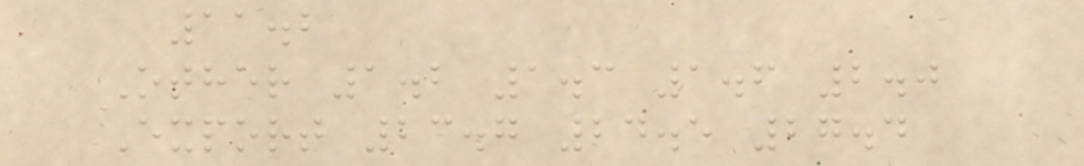11.2
Other 1.2 1.3 1.6 2.0
Export 23.7 24.5 27.4
